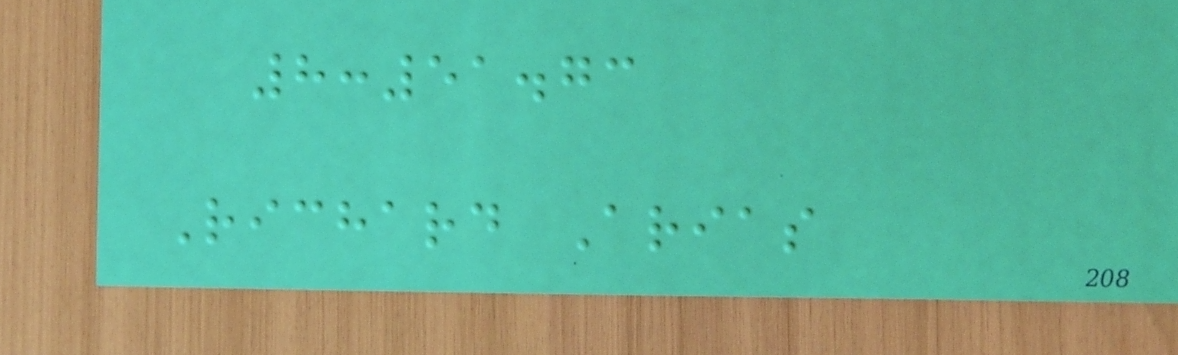8:51.73
Richard Arias
